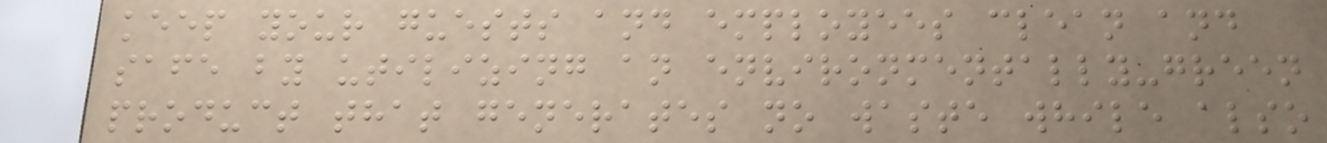keep your guests and employees clean and
safe by utilizing an environmentally-green
product that generates no waste while also
